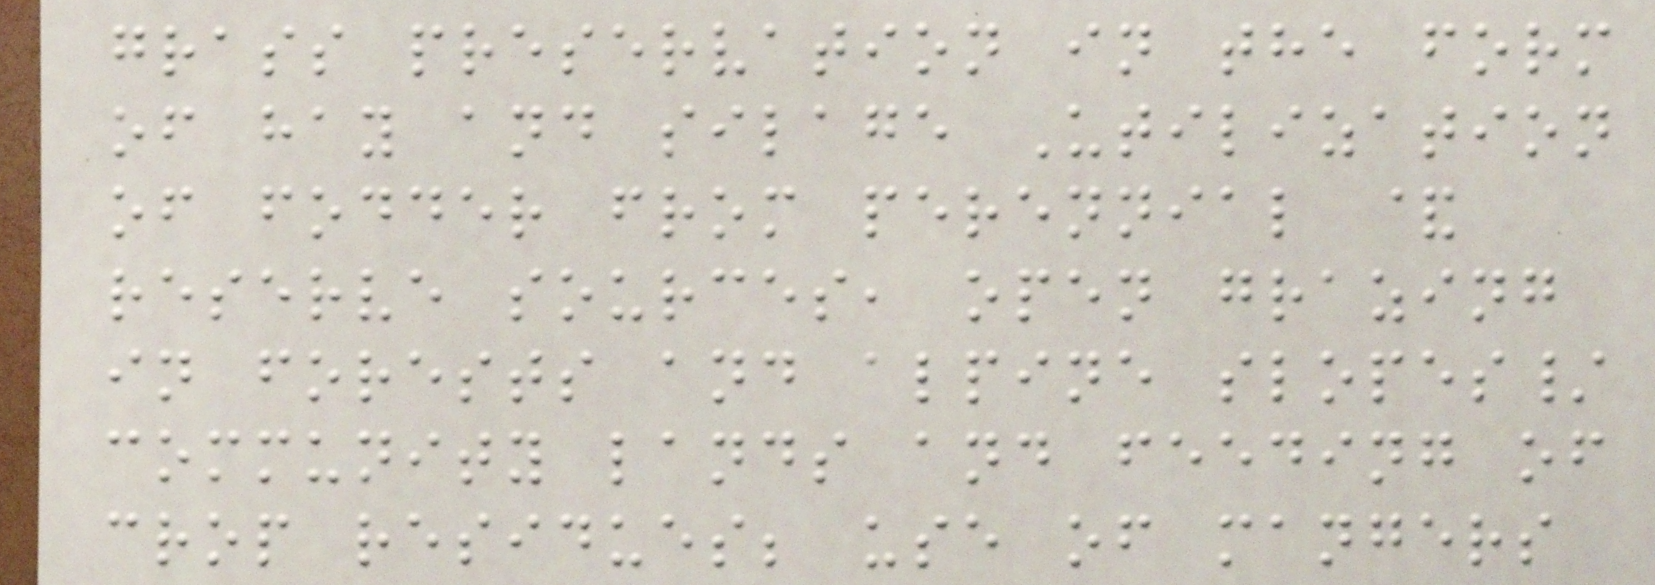grass preservation in the form
of hay and silage Utilization
of fodder from perennial &
reserve sources, open grazing
in forests and alpine slopes/
community lands and feeding of
crop residues; use of mangers
